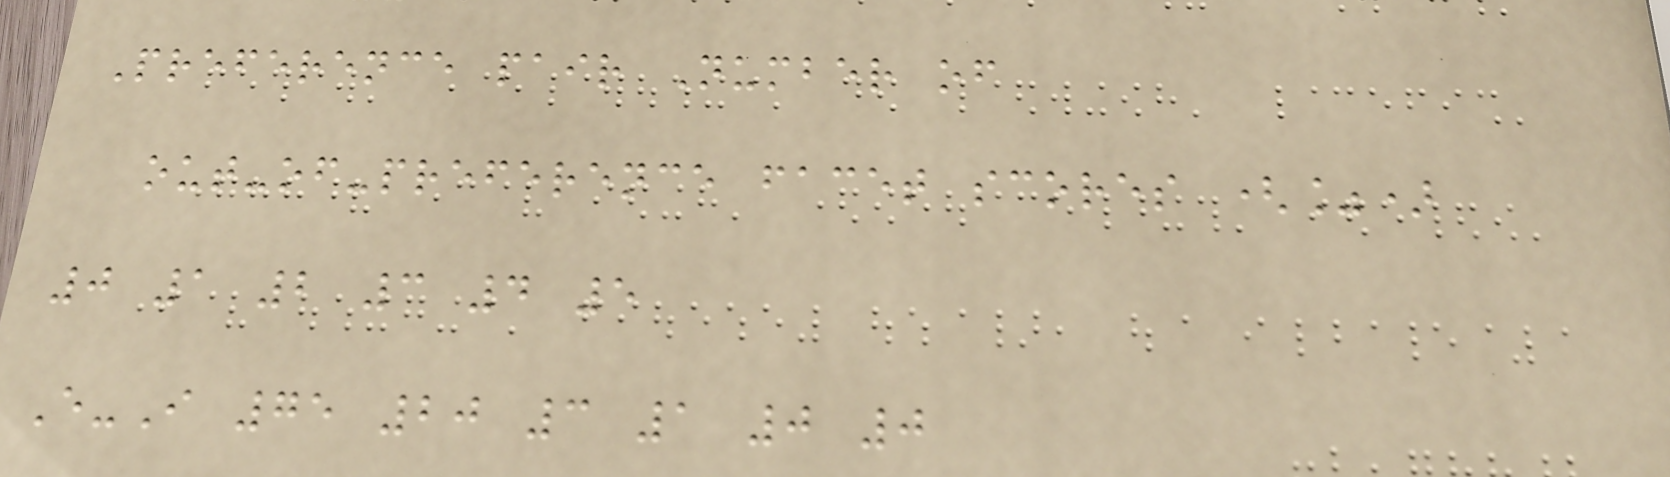Preference pair Number of
out-of-preference facet scores (%)
0 1 2 3 4 5
E-I 75 20 3 1 0 0
